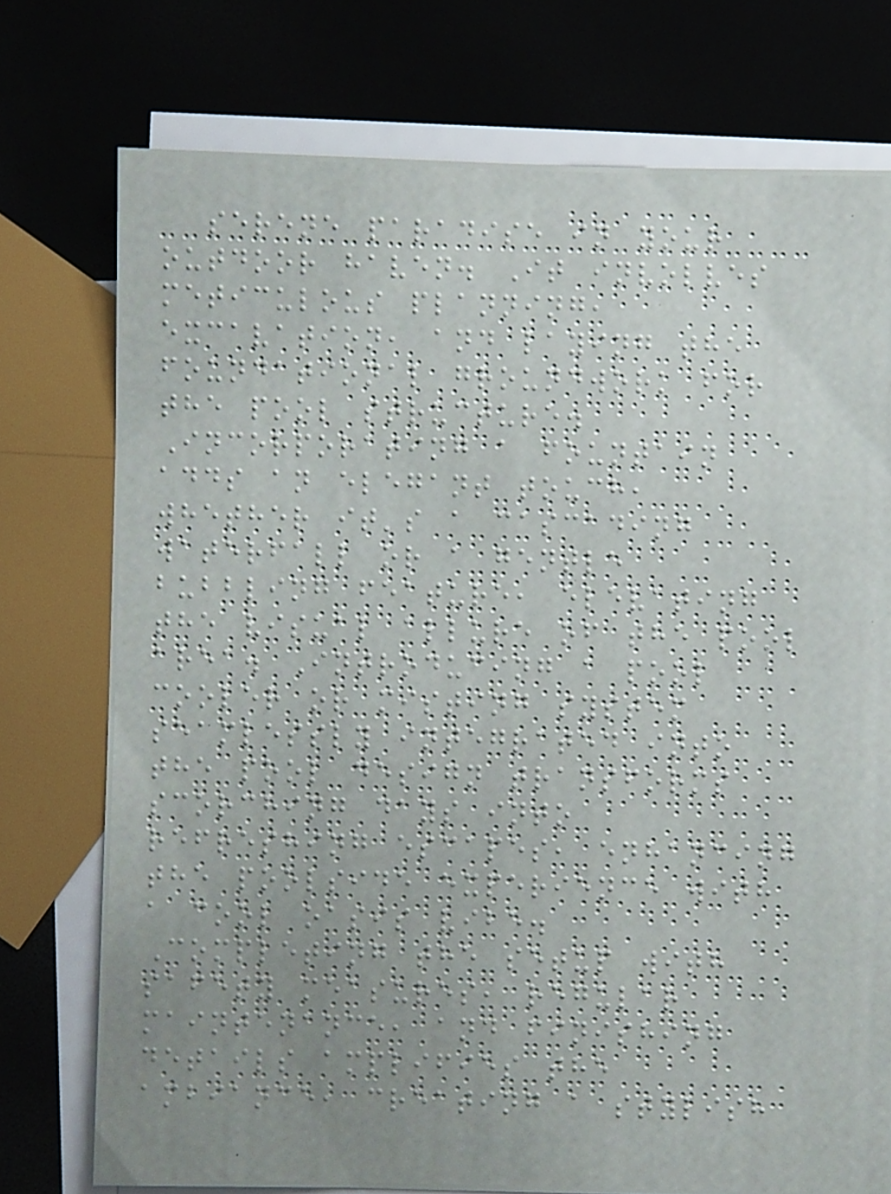serene paradise in your
outdoor haven. It involves
meticulous planning,
excavation, and laying the
foundational groundwork for
the pool structure.
Incorporating a fountain
adds an elegant touch,
whether it's a cascading
waterfall or a gentle
bubbling feature, elevating
the visual allure of the pool
area. Introducing a pool
cooler or misting system
seamlessly integrated into
the pool design transforms
scorching days into
refreshing escapes, enhancing
the poolside experience with
a cool oasis vibe.
Completing the setup with
safety measures, regular
maintenance, and finishing
details amplifies the
ambiance, creating a stylish
